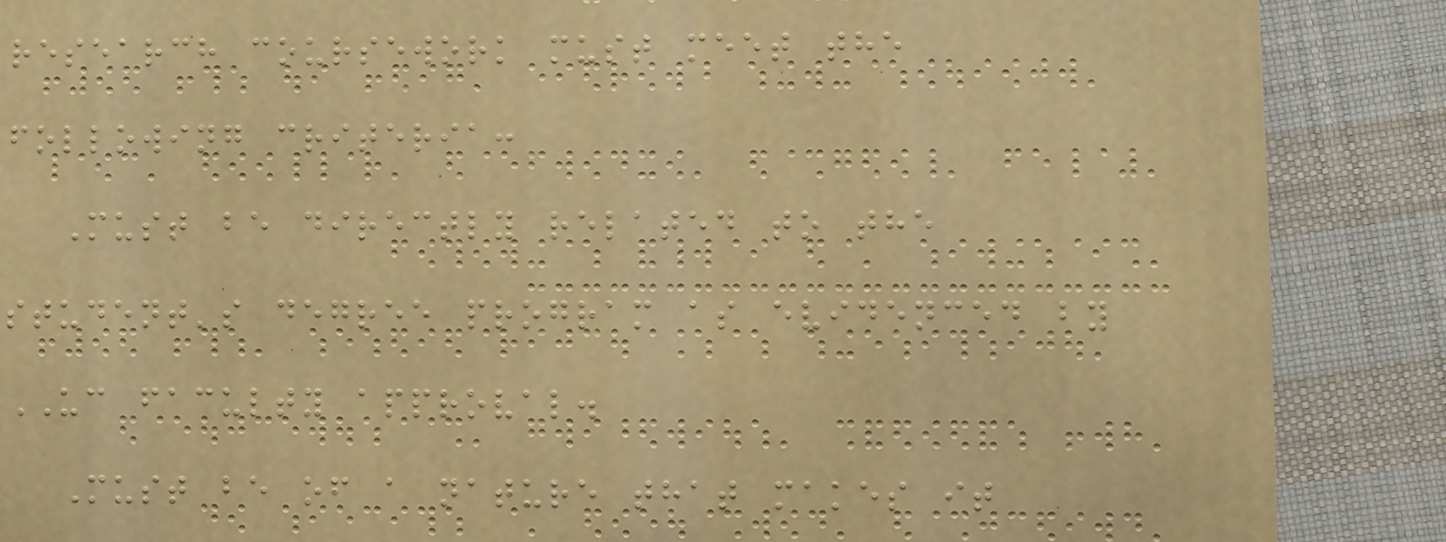research coursework must meet the
following criteria:
Must be directly related to the
student's degree program as evidenced by
UC faculty approval.
Must be of a nature that makes it
